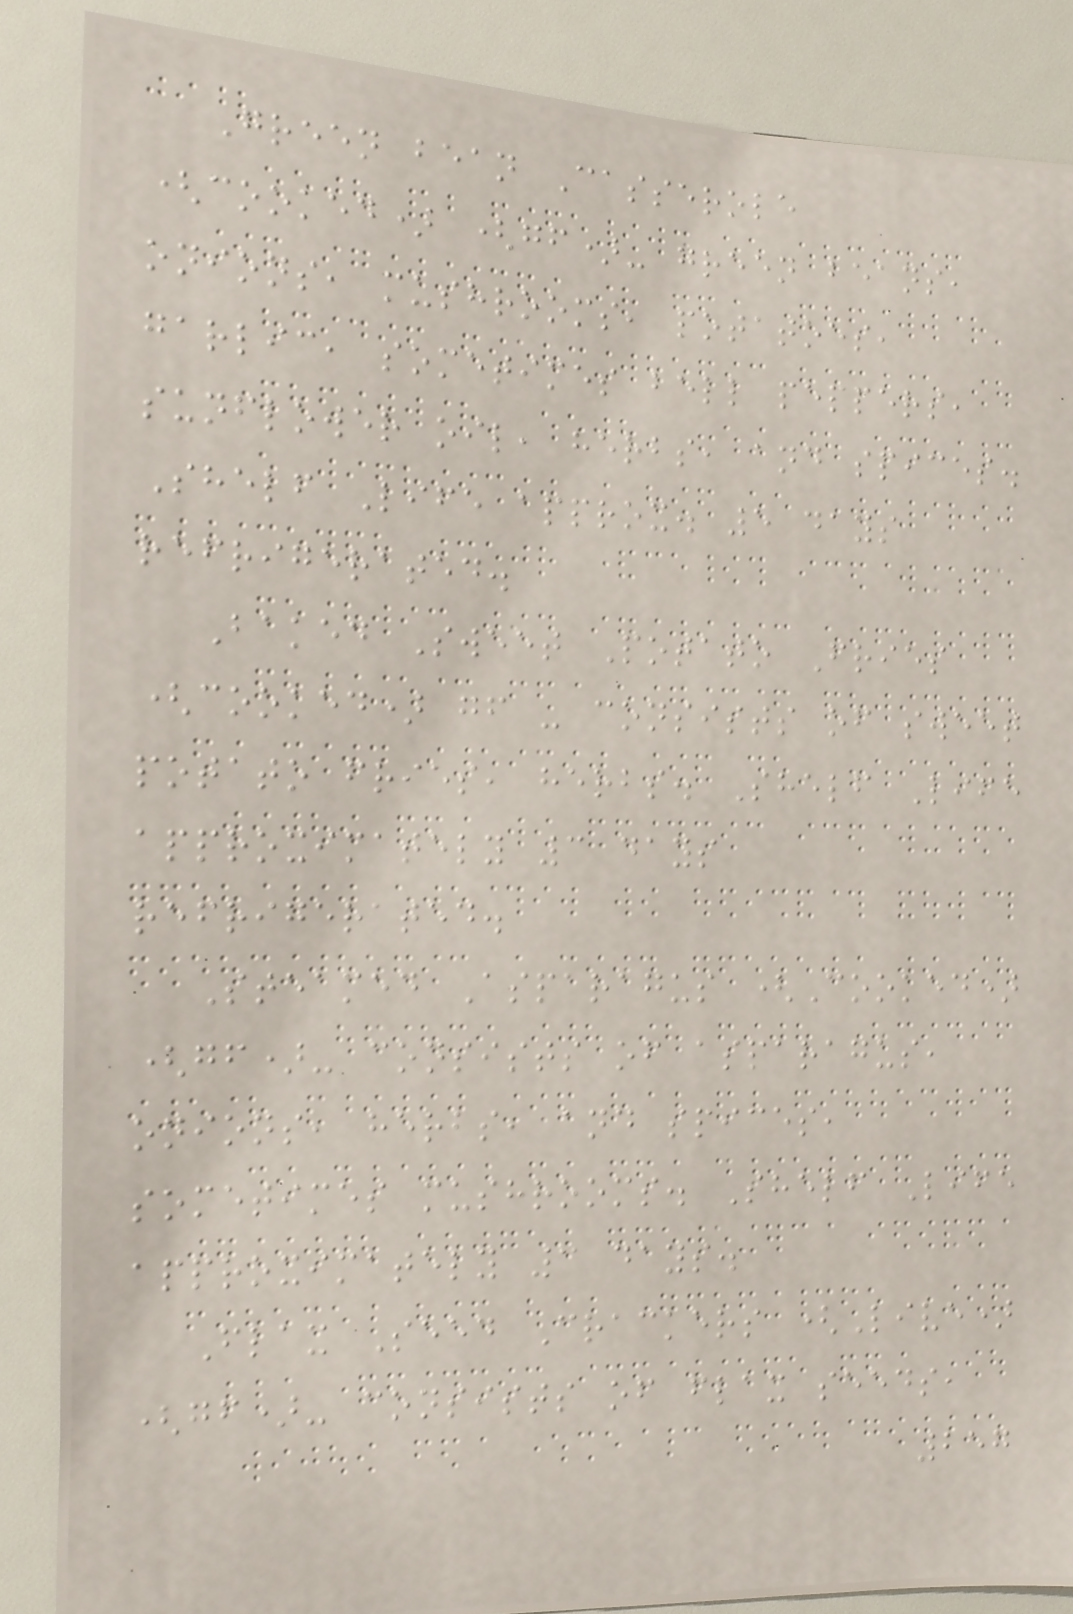Green bean Casserole
(cooked) (gf)- green beans,
onions, mushrooms, potatoes,
garlic, sometimes bell peppers,
sunflower oil, herbs, and spices.
Shelf Life approx. 5 days
refrigerated.
Baked Sweet Potato Fries
(cooked) gf - consists of sweet
potato fries, herbs. Shelf Life
approximately 3 days
refrigerated.
Steamed Asparagus (Cooked)
(gf)- consists of asparagus,
onions, herbs, and spices,
sometimes mushrooms. Shelf Life
approximately 3 days.
Flax Seed Crackers (Live)
(gf)- consists of flax seeds,
257
